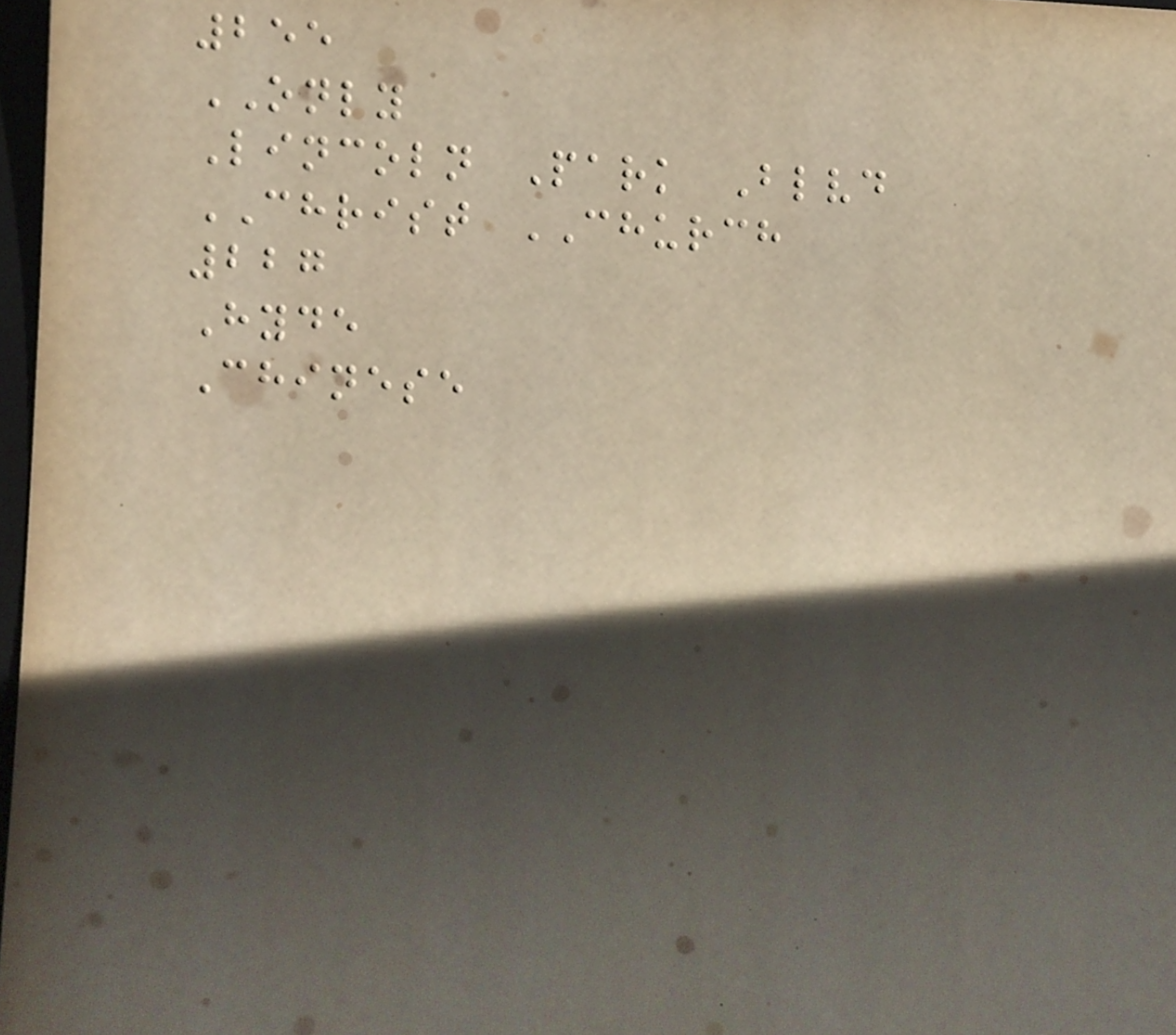255
ONLY
Lincoln Park Blvd
CHRIST CHURCH
227
Hyde
Chinese
